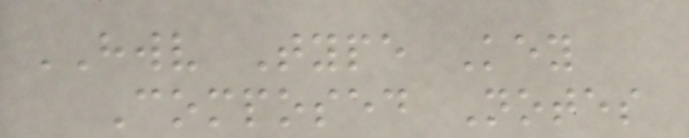HWV Type Key
Composed Notes
